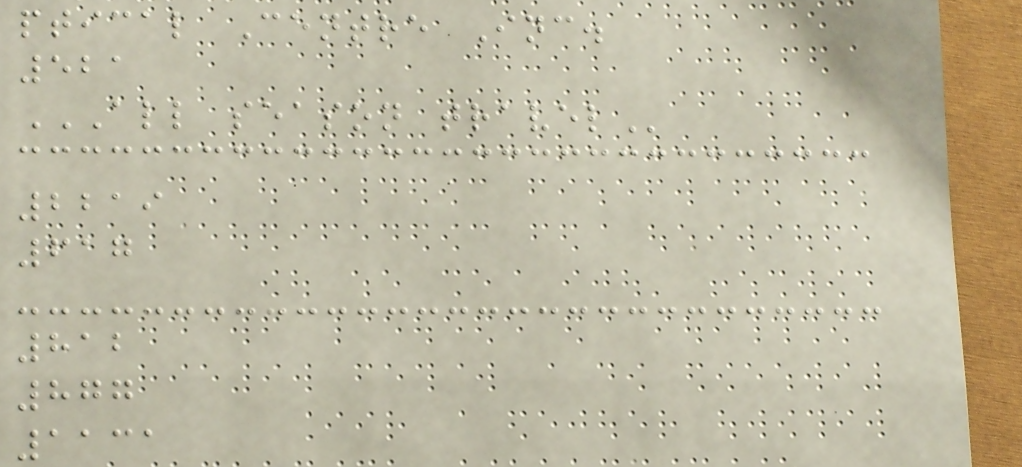ptical Centre Inc.
521
ALL SEASON TRAVEL
2219
617
812
877
1131
